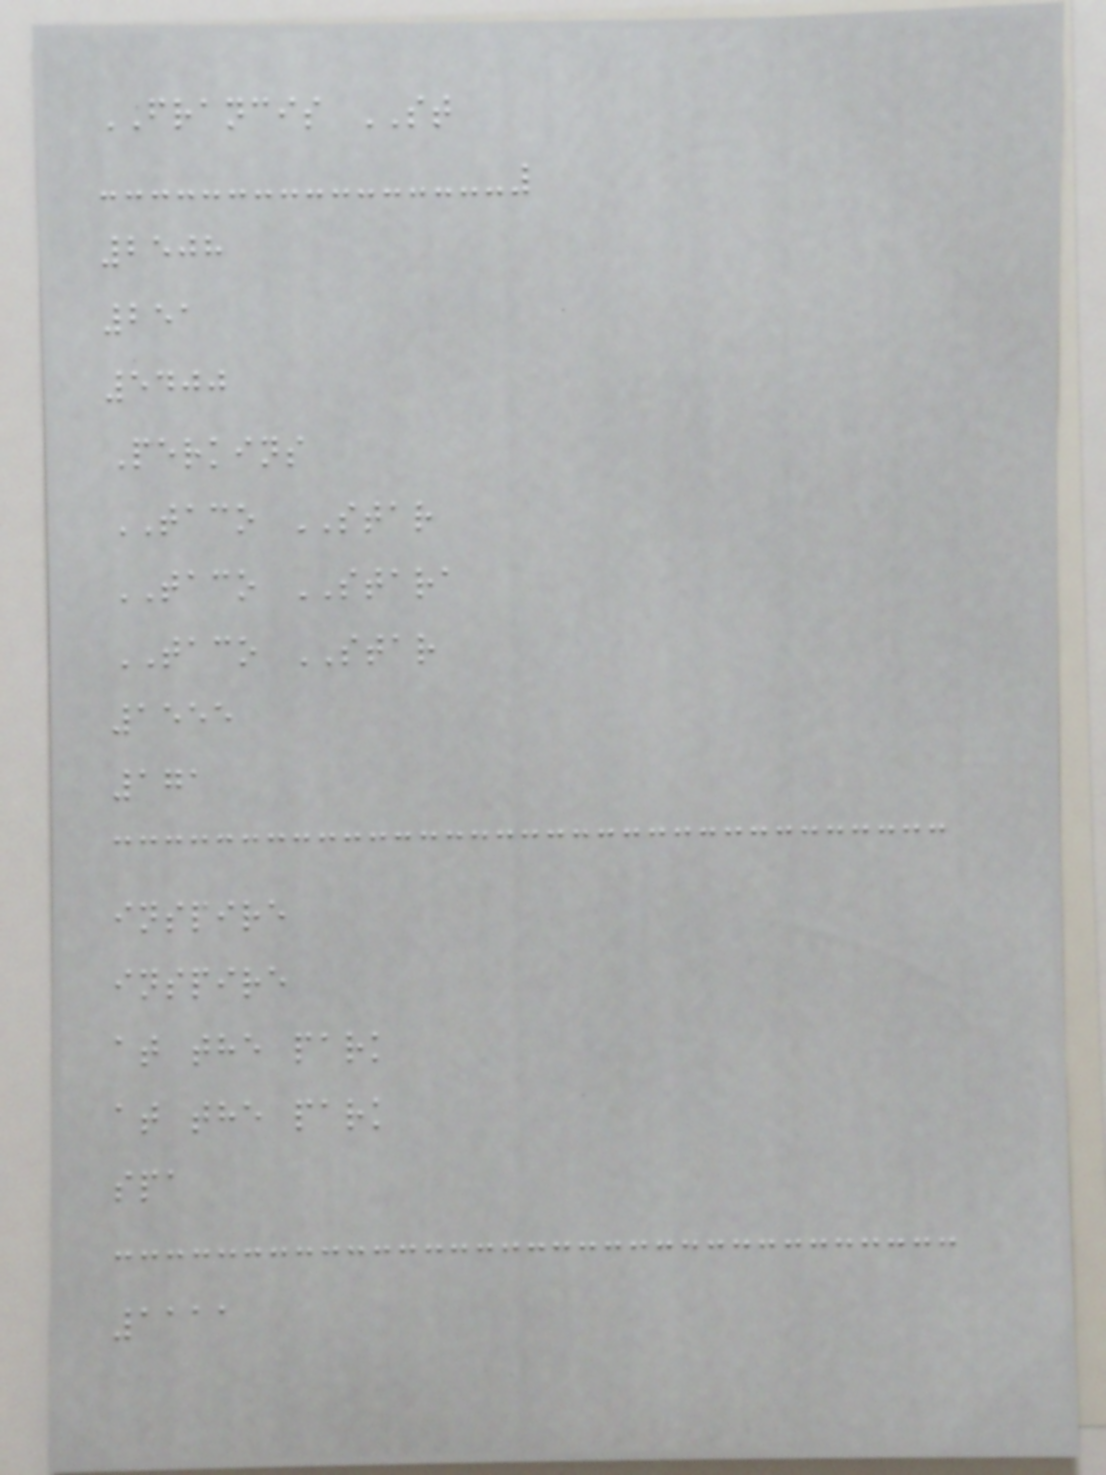FRANCIS ST
2508
251
5400
Perkins
TACO STAR
TACO STARA
TACO STAR
1555
171
inspire
inspire
at the park
at the park
spa
1111
